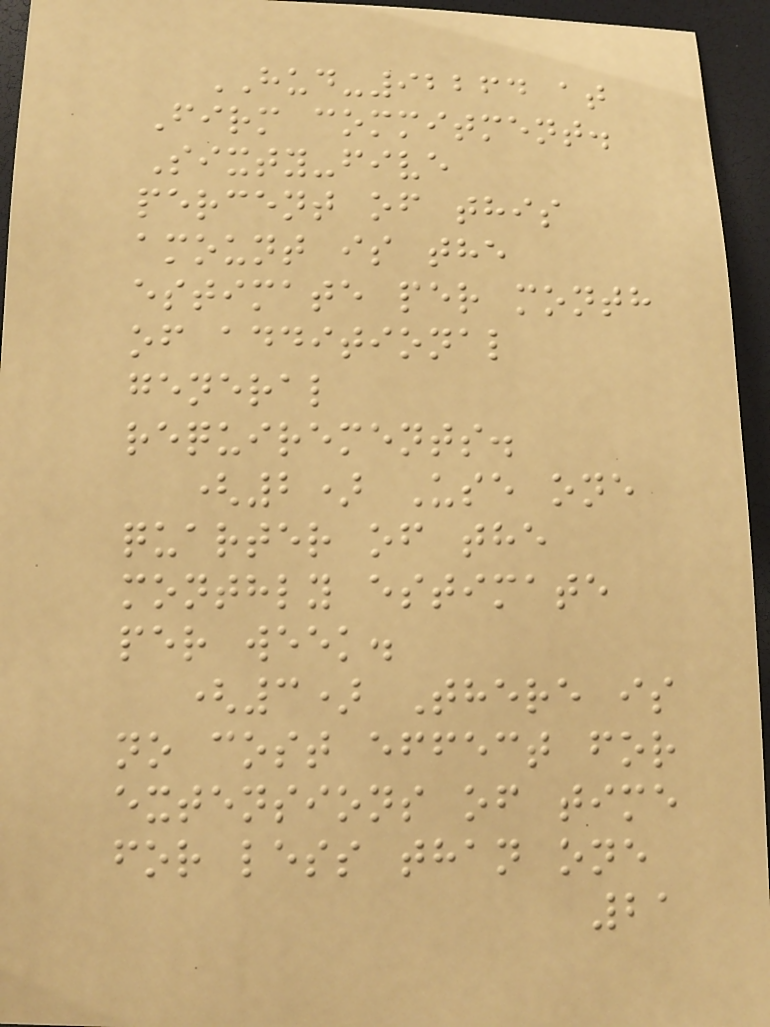HUD-92264 at
Firm commitment.
Sixty-five
percent of this
amount is the
estimate per month
of additional
general
requirements.
(2) Use one
quarter of the
monthly estimate
per week.
(3) There is
no cost effect for
extensions of time
for less than one
21
